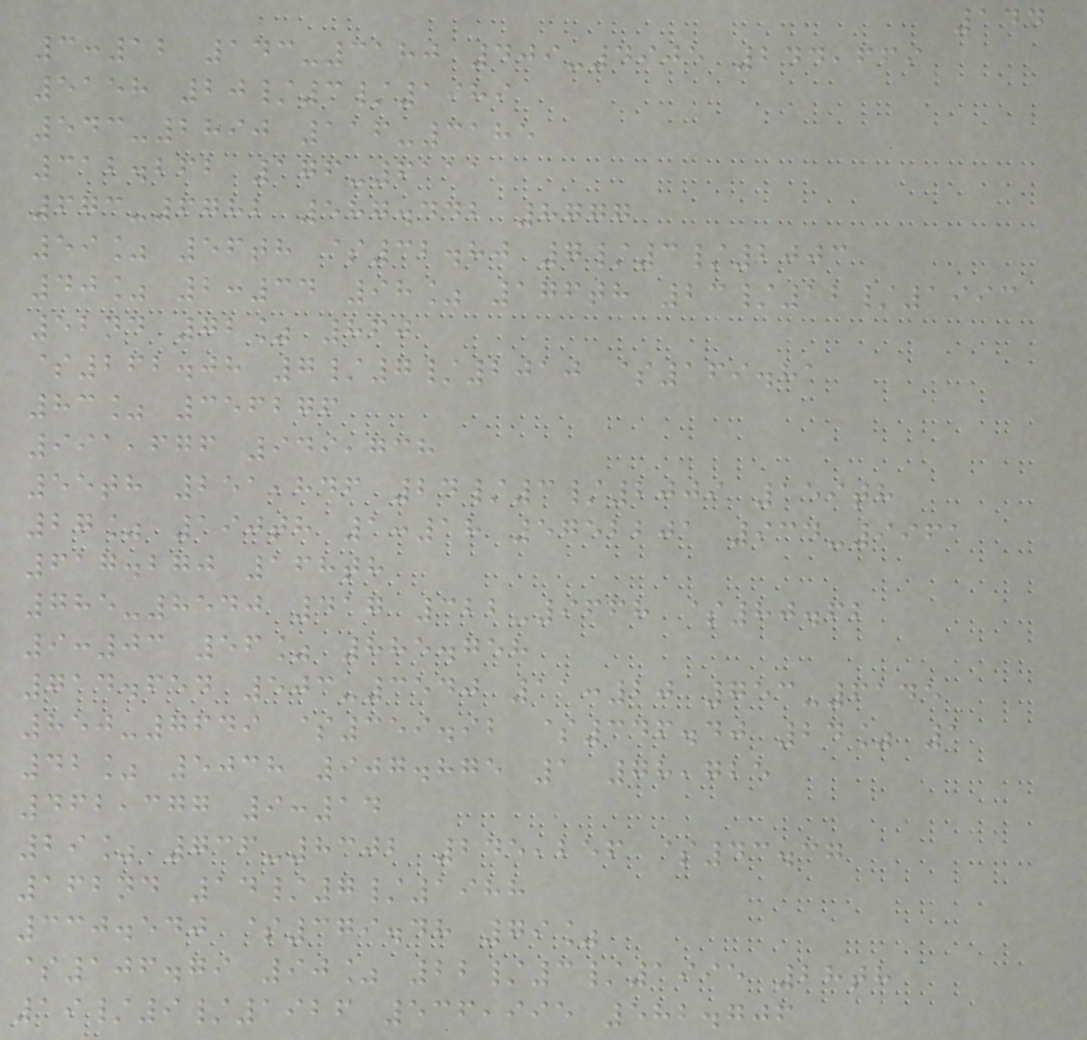144
3:12 143-3180 409-4905 244,669
5158 20/3/1989
543-2890 116-3185
312.262 176-6111
673-6782 587.442 8777
59% 56th $32.80 7/3/2003
40% 2:34 98% 176th 23/12/1993
52nd 72% 860
$262.08 7/7/2010 $169.81
83% 356276
991,676 949,738
55th 251,846 24/3/2009 159th
27% 190th 1:18 5752201 934-9961
617.270 168th
785-8540 417 322-9668 $80.62
9:03 56% 885.758
714.654 503-3540 11:20 753-6145
850-7649 $359.92 $346.40 24% 1
42% 5038 907.875 1 78,725
462,377 9:14
29% 736-8302 245,256 $43.37
162nd 14/7/1988
330.540 $379.48 79%
$106.79 90% 22/3/1995 28th
19/9/1926 536,995 582.706
